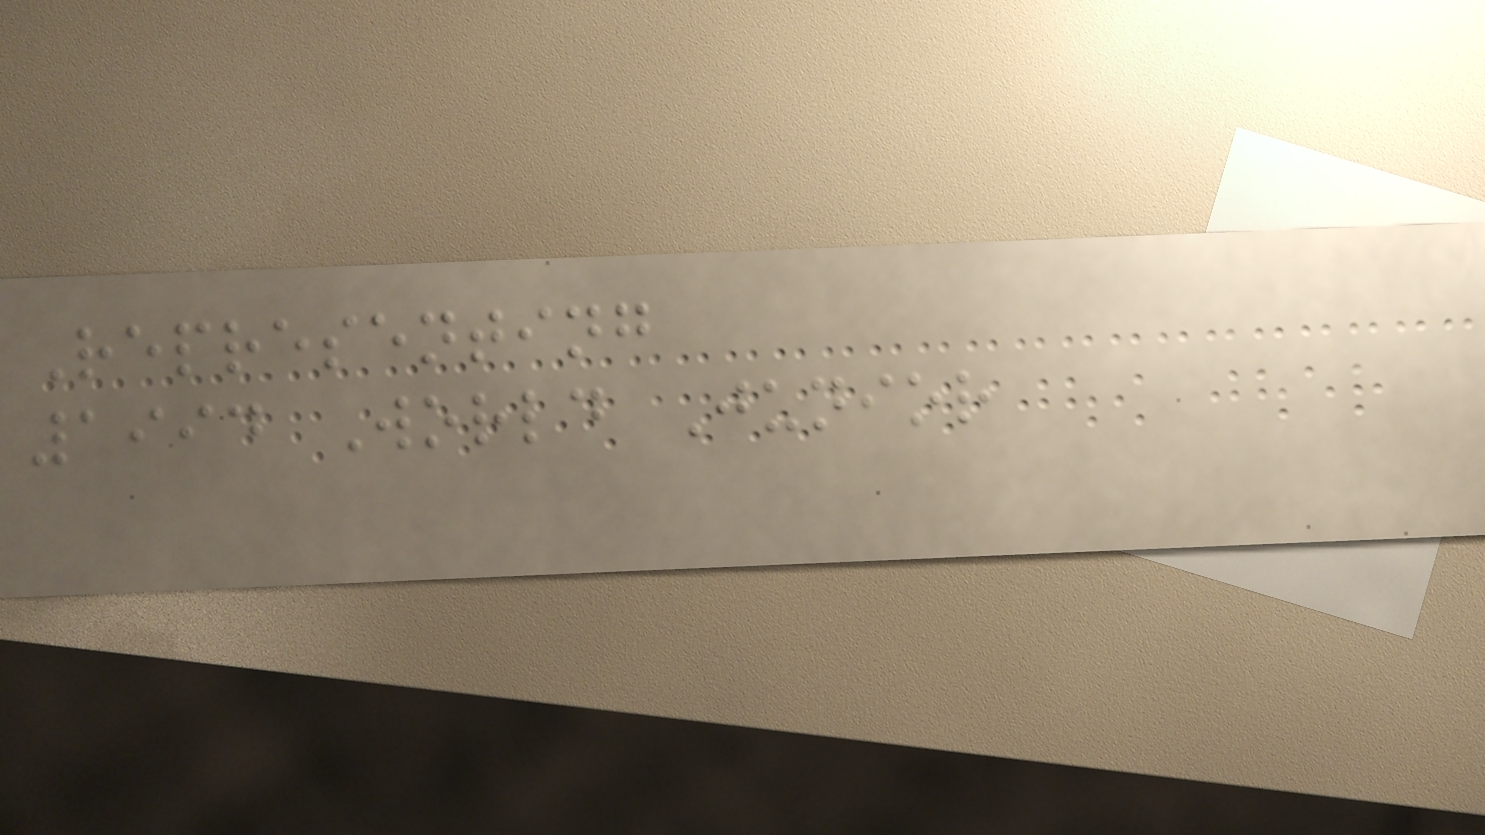Representing
1994 World Junior
